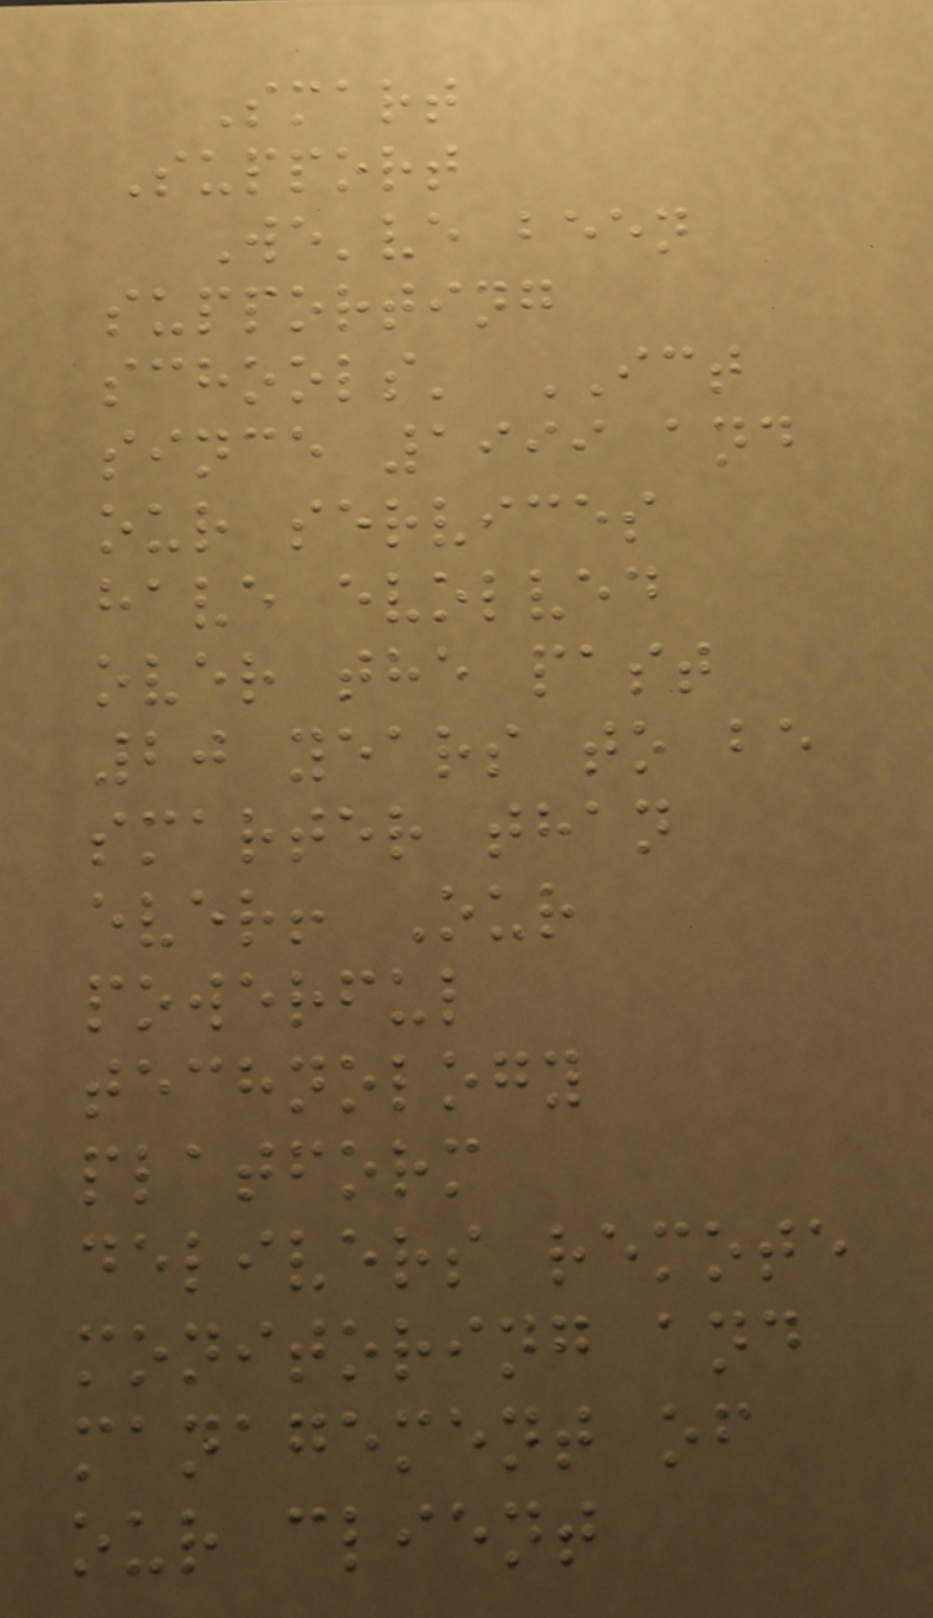Smart
Support
We've been
supporting
schools' ICT
since 1999 and
our services
have evolved
over the past
20 years to be
smarter than
ever! Our
powerful
technology
platform
delivers remote
monitoring and
management of
our client
